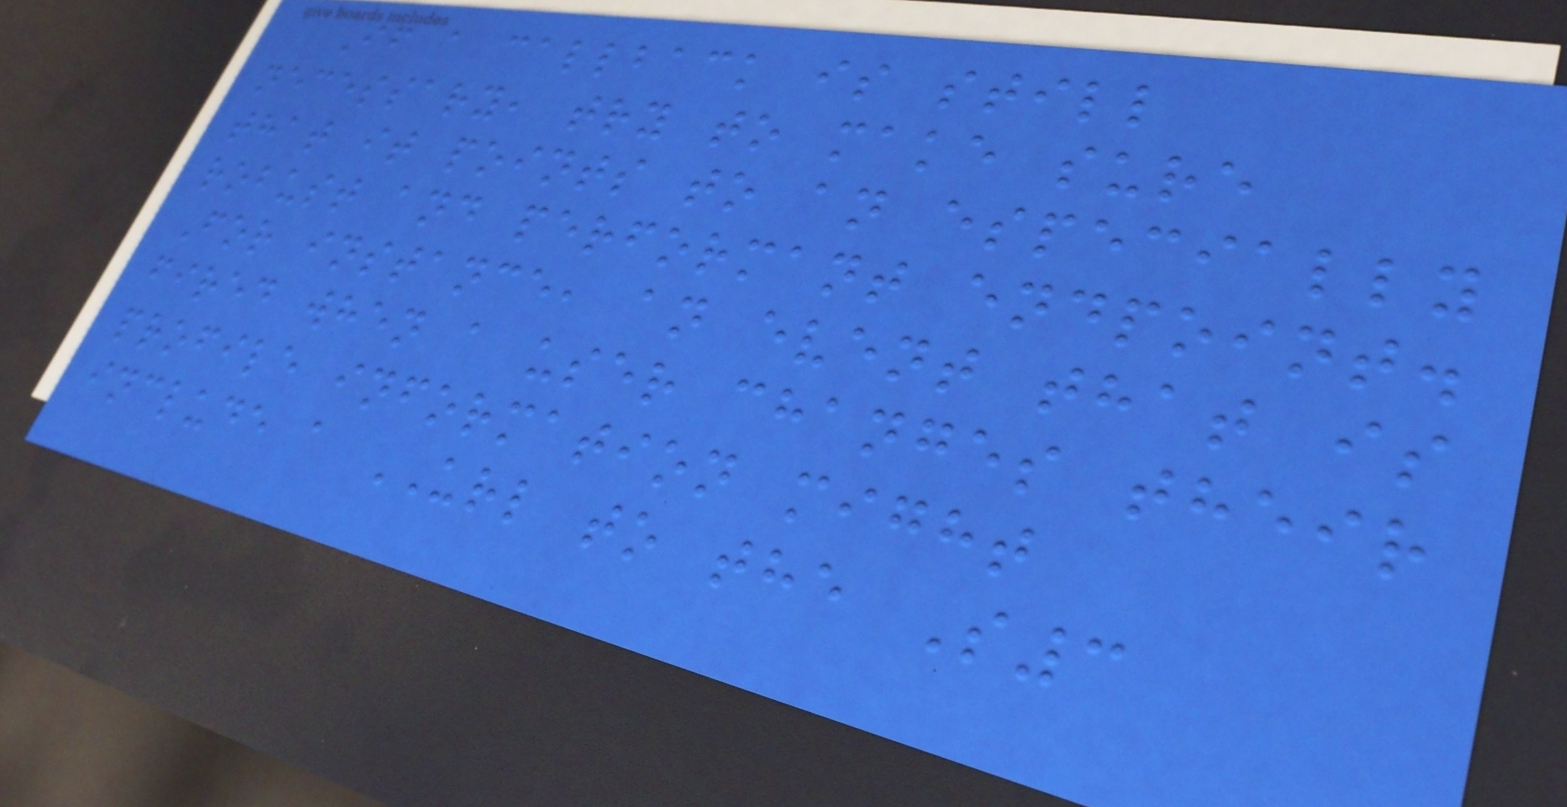If a callback is still
necessary, try to make sure
that it points to an especially
robust and performant endpoint.
For instance, an event that is
fired when a user changes their
profile information might
include a URL to the S3
